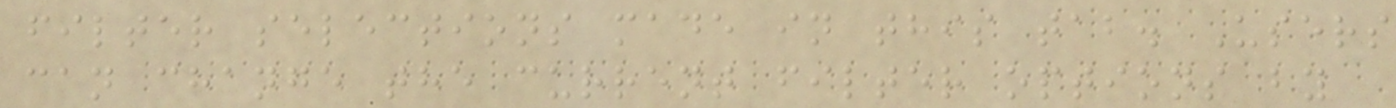filter selections made in this tab. Users
can change the current filter options by
